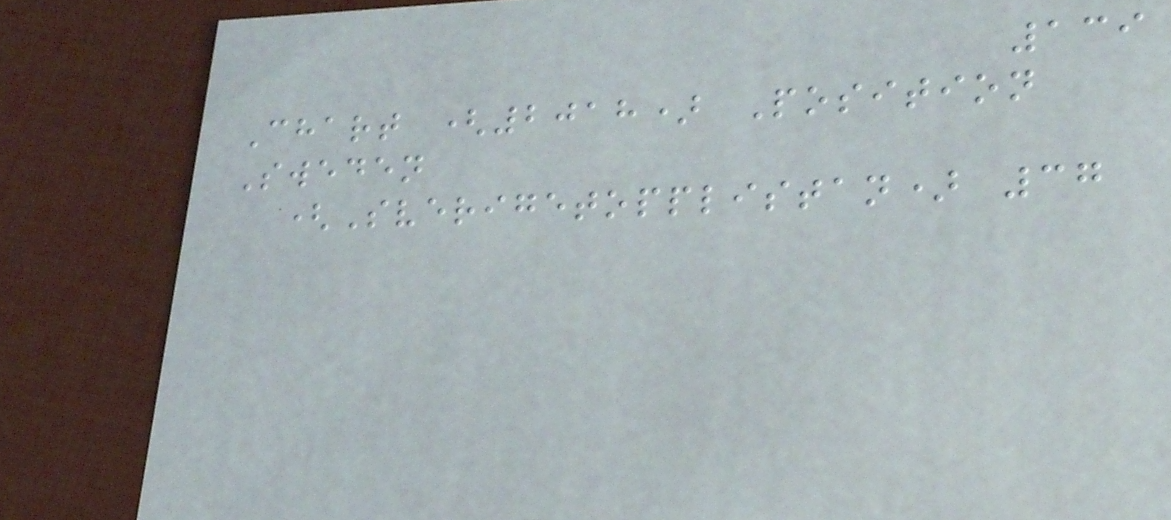139
Chart (2018) Position
Sweden
(Sverigetopplistan) 37
